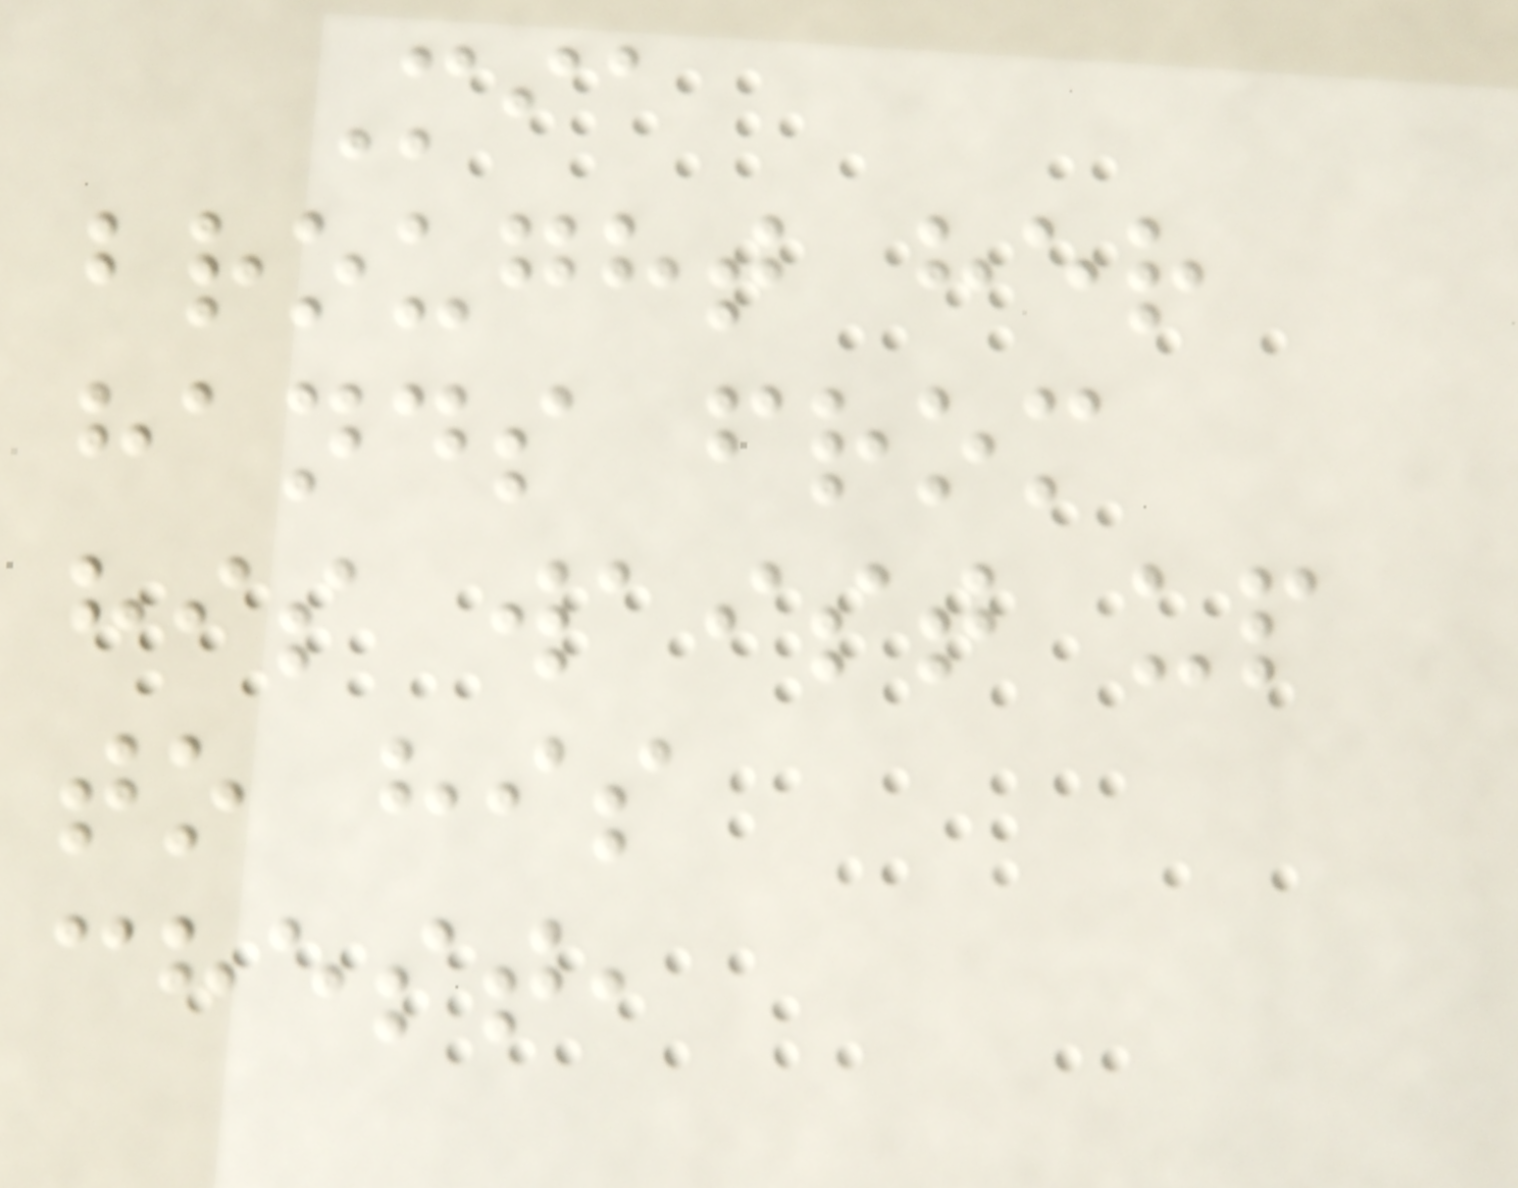Mia
brought her
hands from
his waist up
to his
chest,
